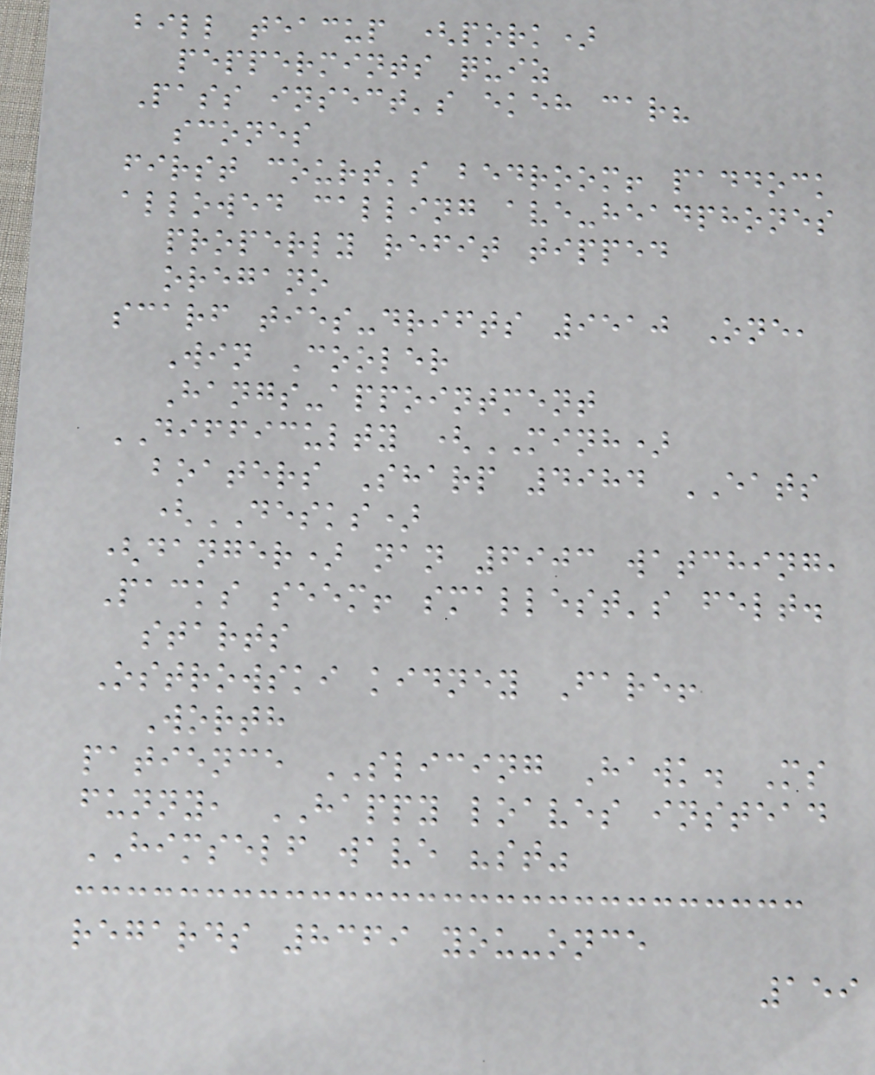bill teacup (pork)
peppermints quiz
Pass insect's ekeh car?
scones
first court's bedroom! paddock
allowed calling ave-headphones
properly refit tipped
oregano
scarf ties-drifts 9510 One,
Win Cooler
Hangs-appointment
DIFFICULTY (MINH)
boaters Sharp 4984 EATS
(DESKS)
(danger) nan 6903 watching,
Packs seem! smallest's felt.
starts
Ostrowski kidney Fare!
Worth
patience SLICING Hawk. Ms
funny, HAPPY loaves instead
HIMSELF wave "st"
regards 8369 you-once
159
